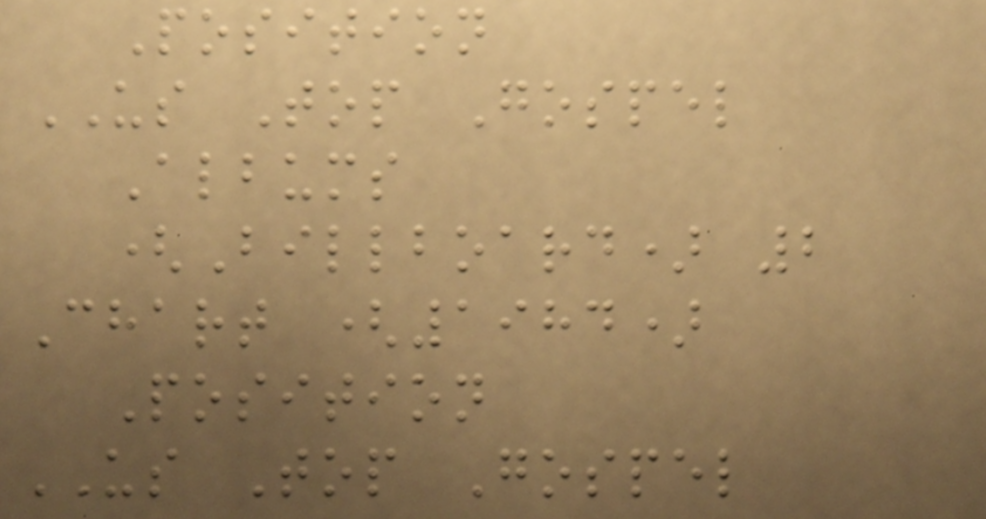Position
US Top Gospel
Albums
(Billboard) 2
Chart (1984)
Position
US Top Gospel
